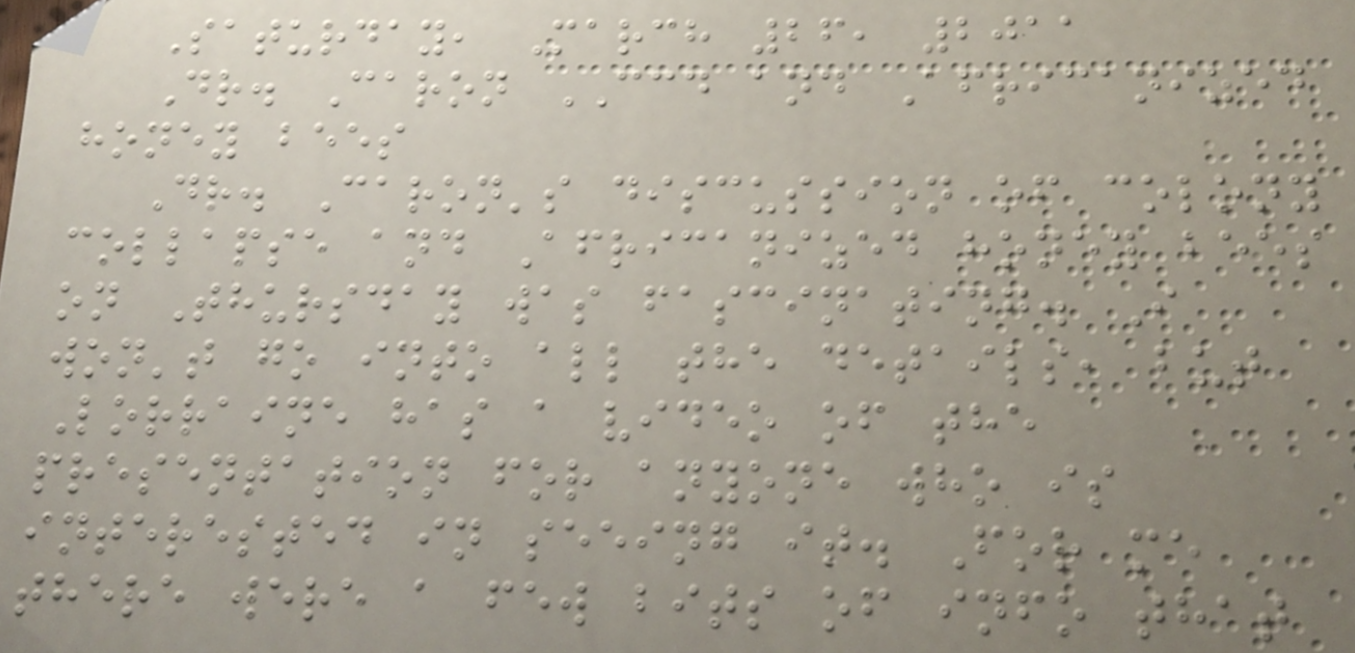Saturday, March 26, 2011
Dr. Caron CCD and Africanized
honey bees
Dr. Caron's discussion of colony
collapse and Africanized honey bees
on Thursday was fascinating. I
won't go into all the details, but
Lorraine has a video of the
presentation for anyone who is
interested in seeing it. For me
there were a few bits of info that
